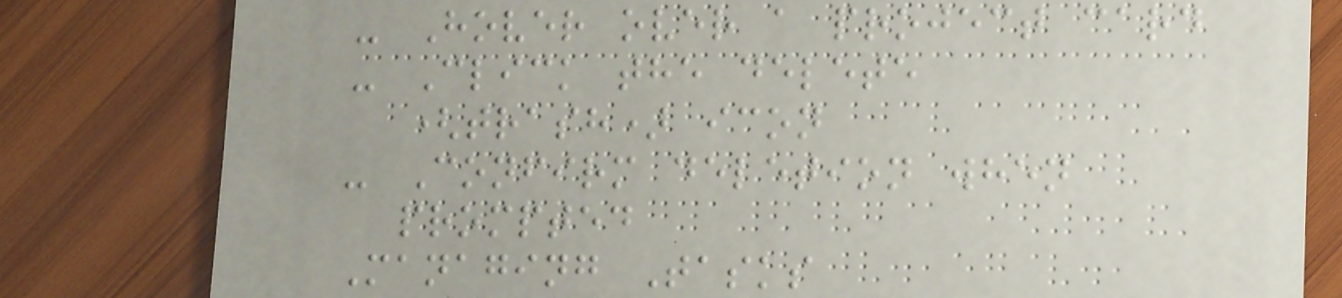- Hover over a project card
- Click the delete
(trash) icon
- Confirm deletion when
prompted
Managing Tasks
